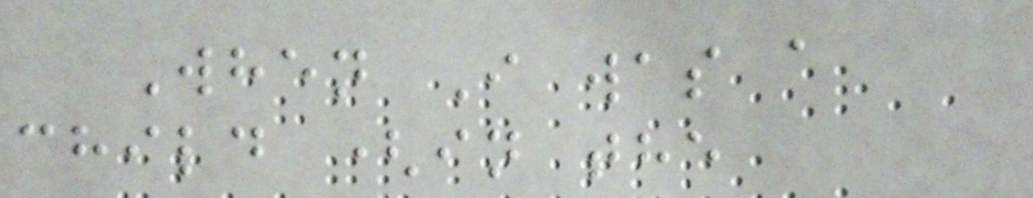When I was a
child (in the
